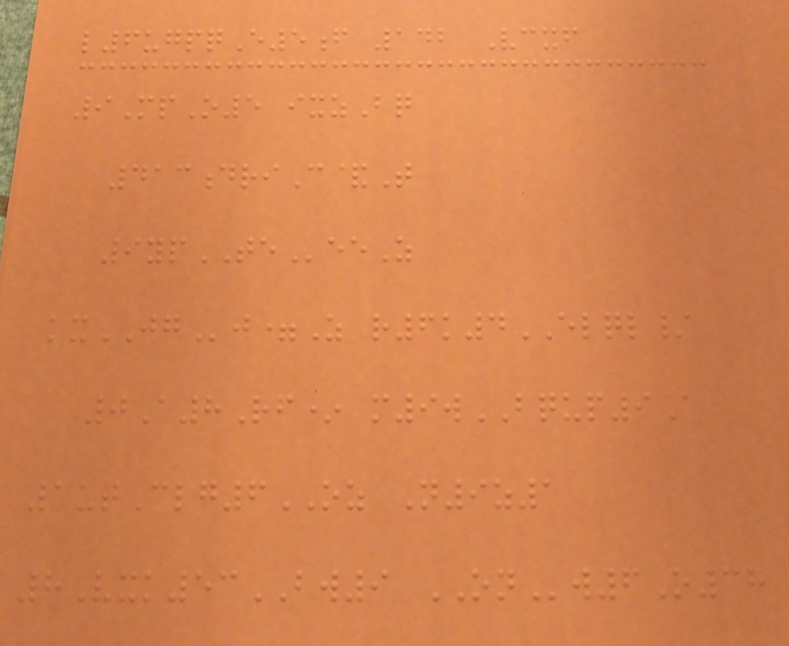l6ugpqE5f 142 Vcxf
9MpO5 ixzBq
413driC&T
9ypTEeeZ
kxJGj=Z r6k4ELQL/
0A8Rf* m9wBQUP9A
1utClg6OZ N9z1
8Vxk53BW9 ONw6O38
